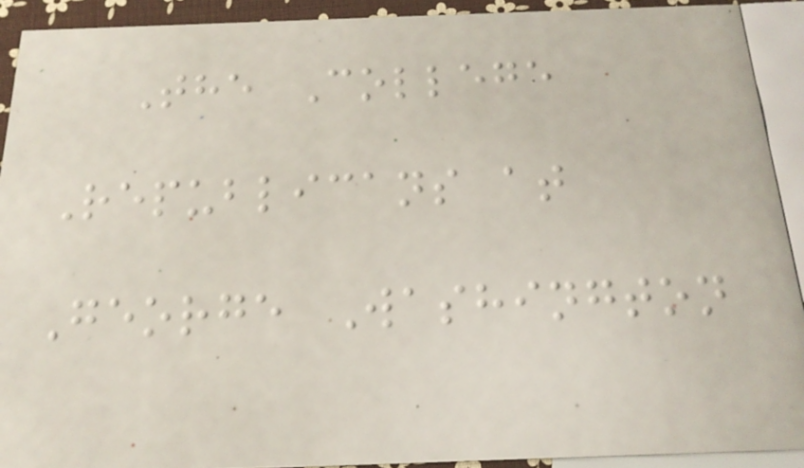The College
Republicans at
George Washington
